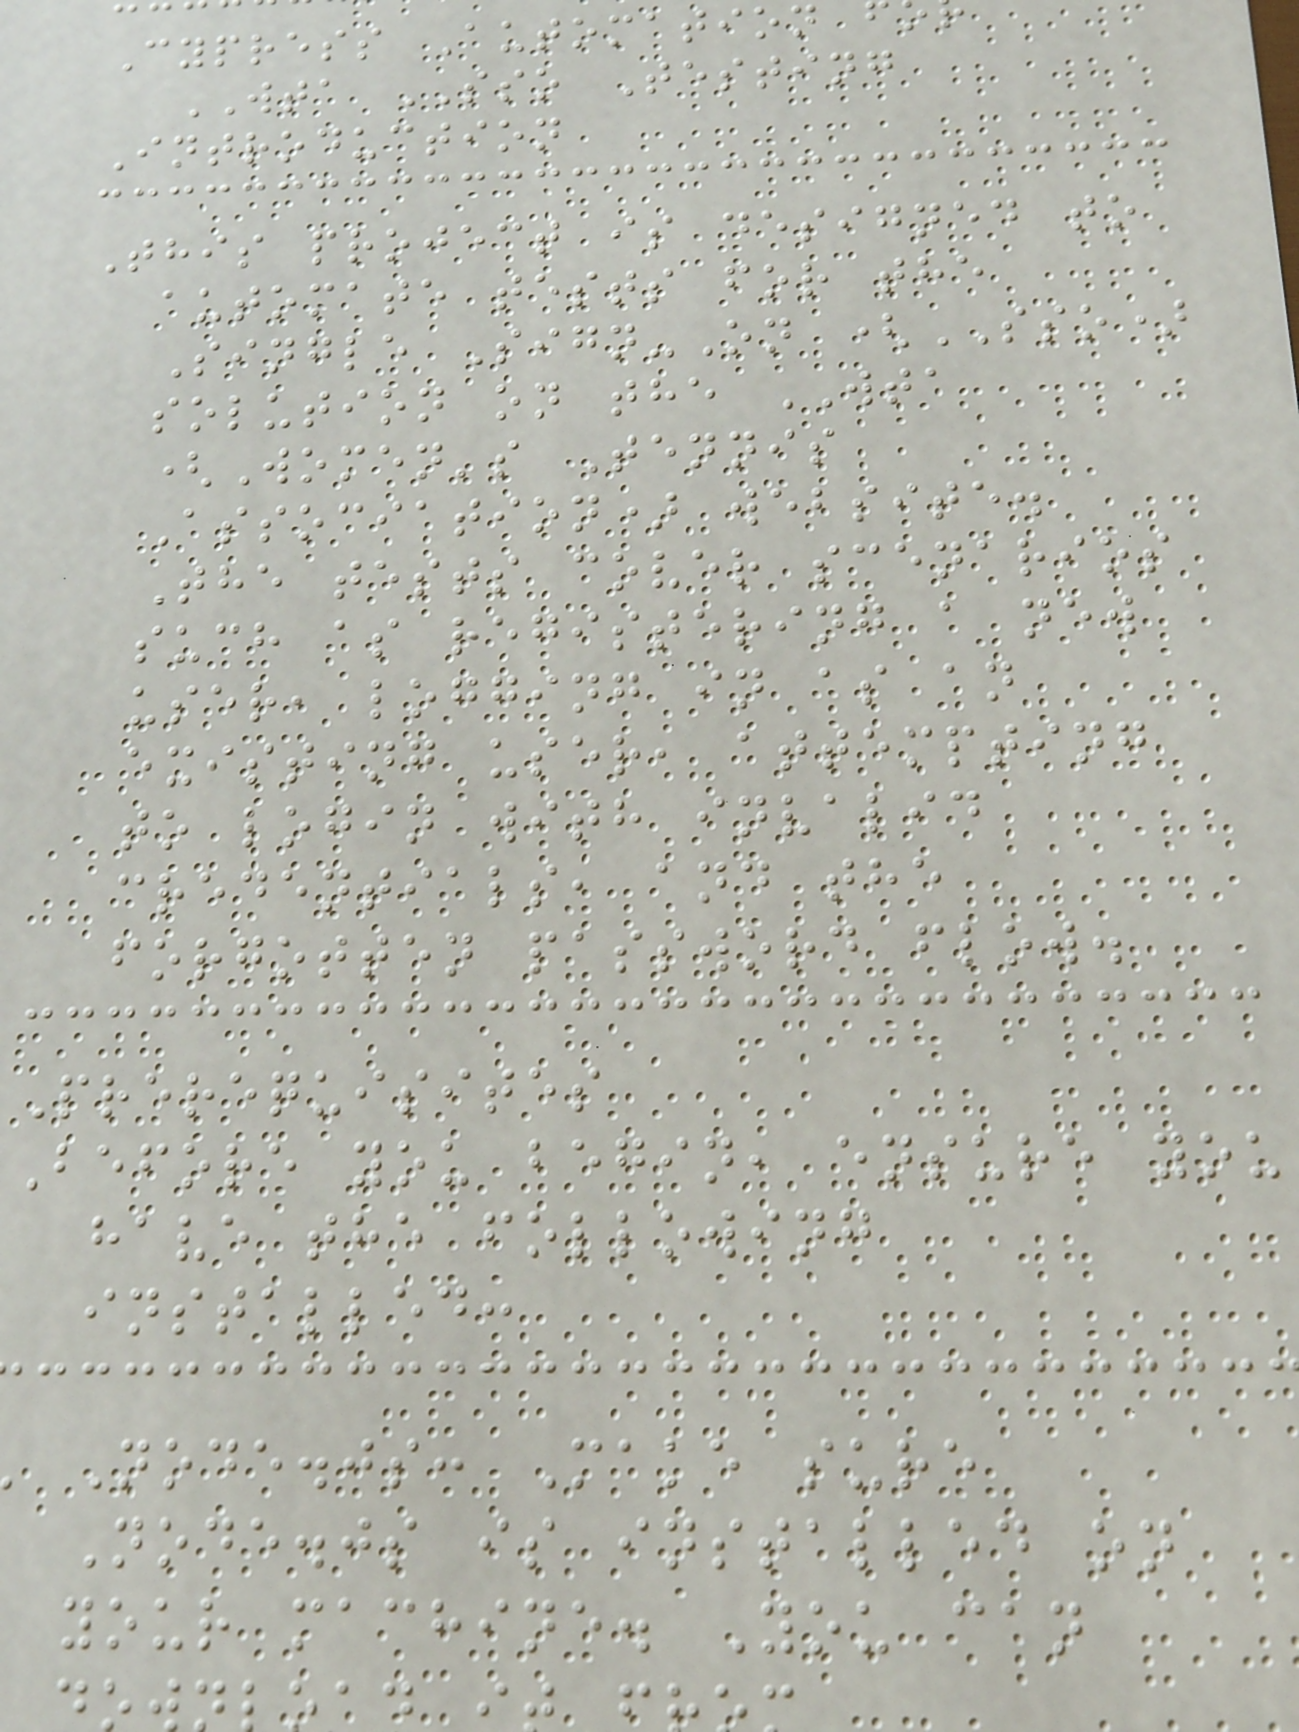Cypress Automation
WTA SSO Testing
Introduction
This project is designed to
automate tests for the
Single Sign-On (SSO)
solution on the WTA
(Women's Tennis
Association) website.
The tests cover scenarios
such as registering a new
user, logging in as an
existing user, attempting
to login with invalid
credentials, and the
forgotten password flow.
Prerequisites
Before you begin, ensure you
have the following
installed:
Node.js: Make sure
Node.js is installed on
your machine. You can
